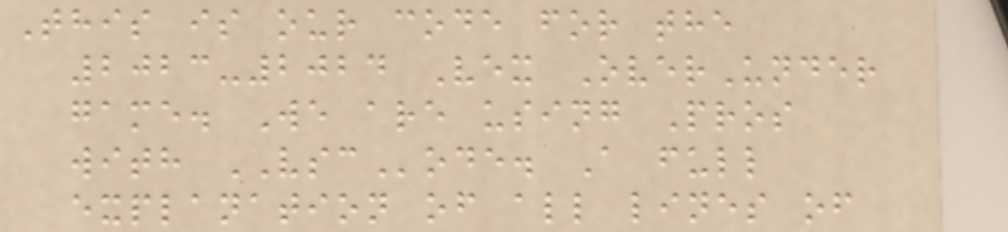This is our code for the
2023-2024 Vex OverUnder
game. We are using Pros
with VSCode. A full
explanation of all lines of
